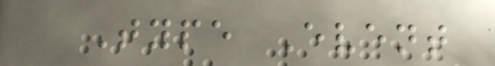Type Event
